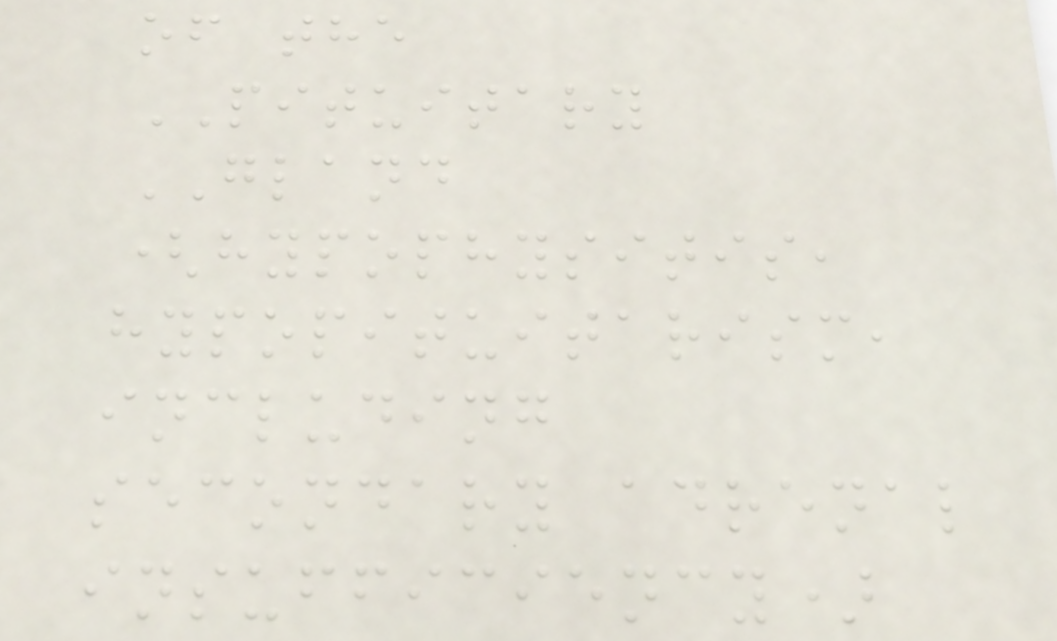of the
PITUITARY
GLAND
(hypophysitis,
hypopituitarism,
including
secondary adrenal
insufficiency)
